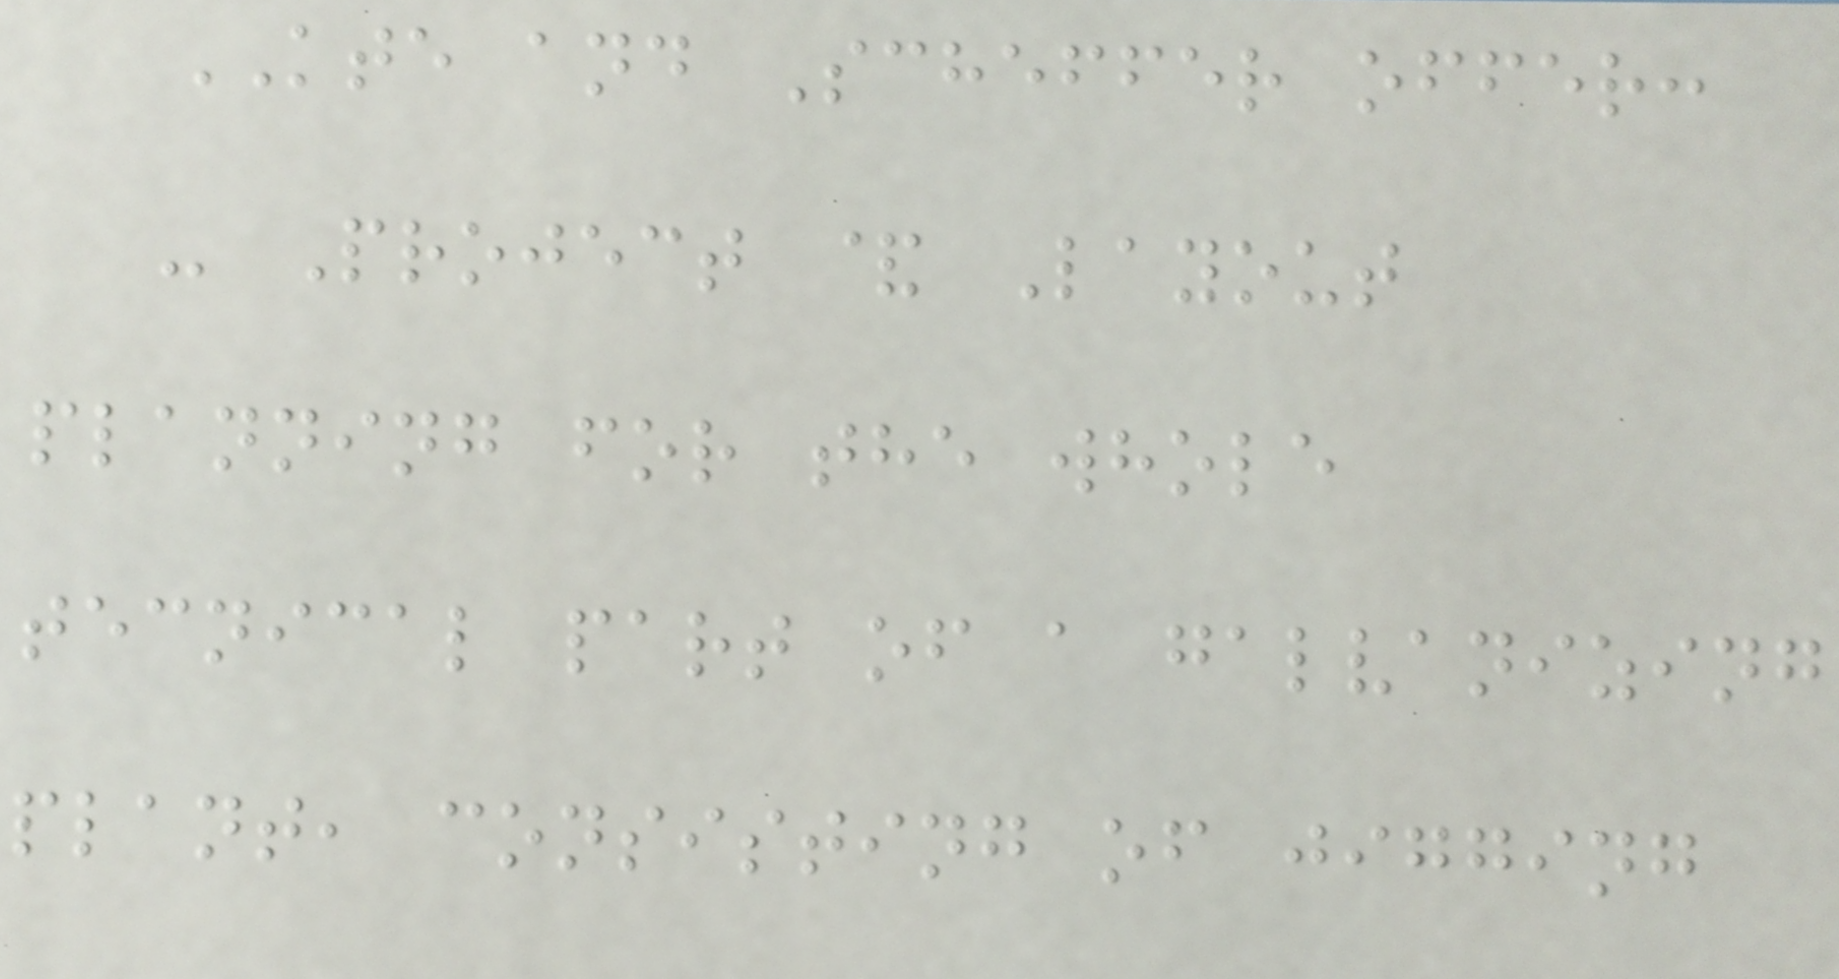KTE and Scheffer offer:
- Project & Layout
planning for the whole
tecnical part of a galvanizing
plant, consisting of jigging
